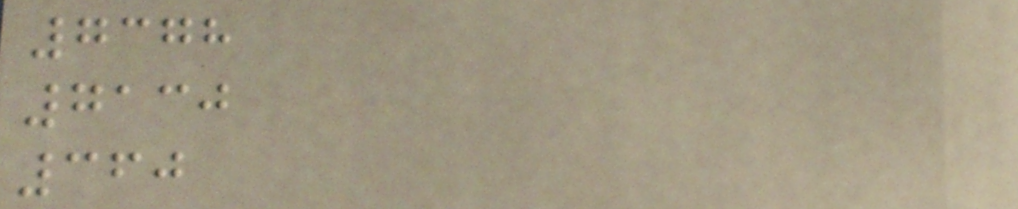7378
7130
360
